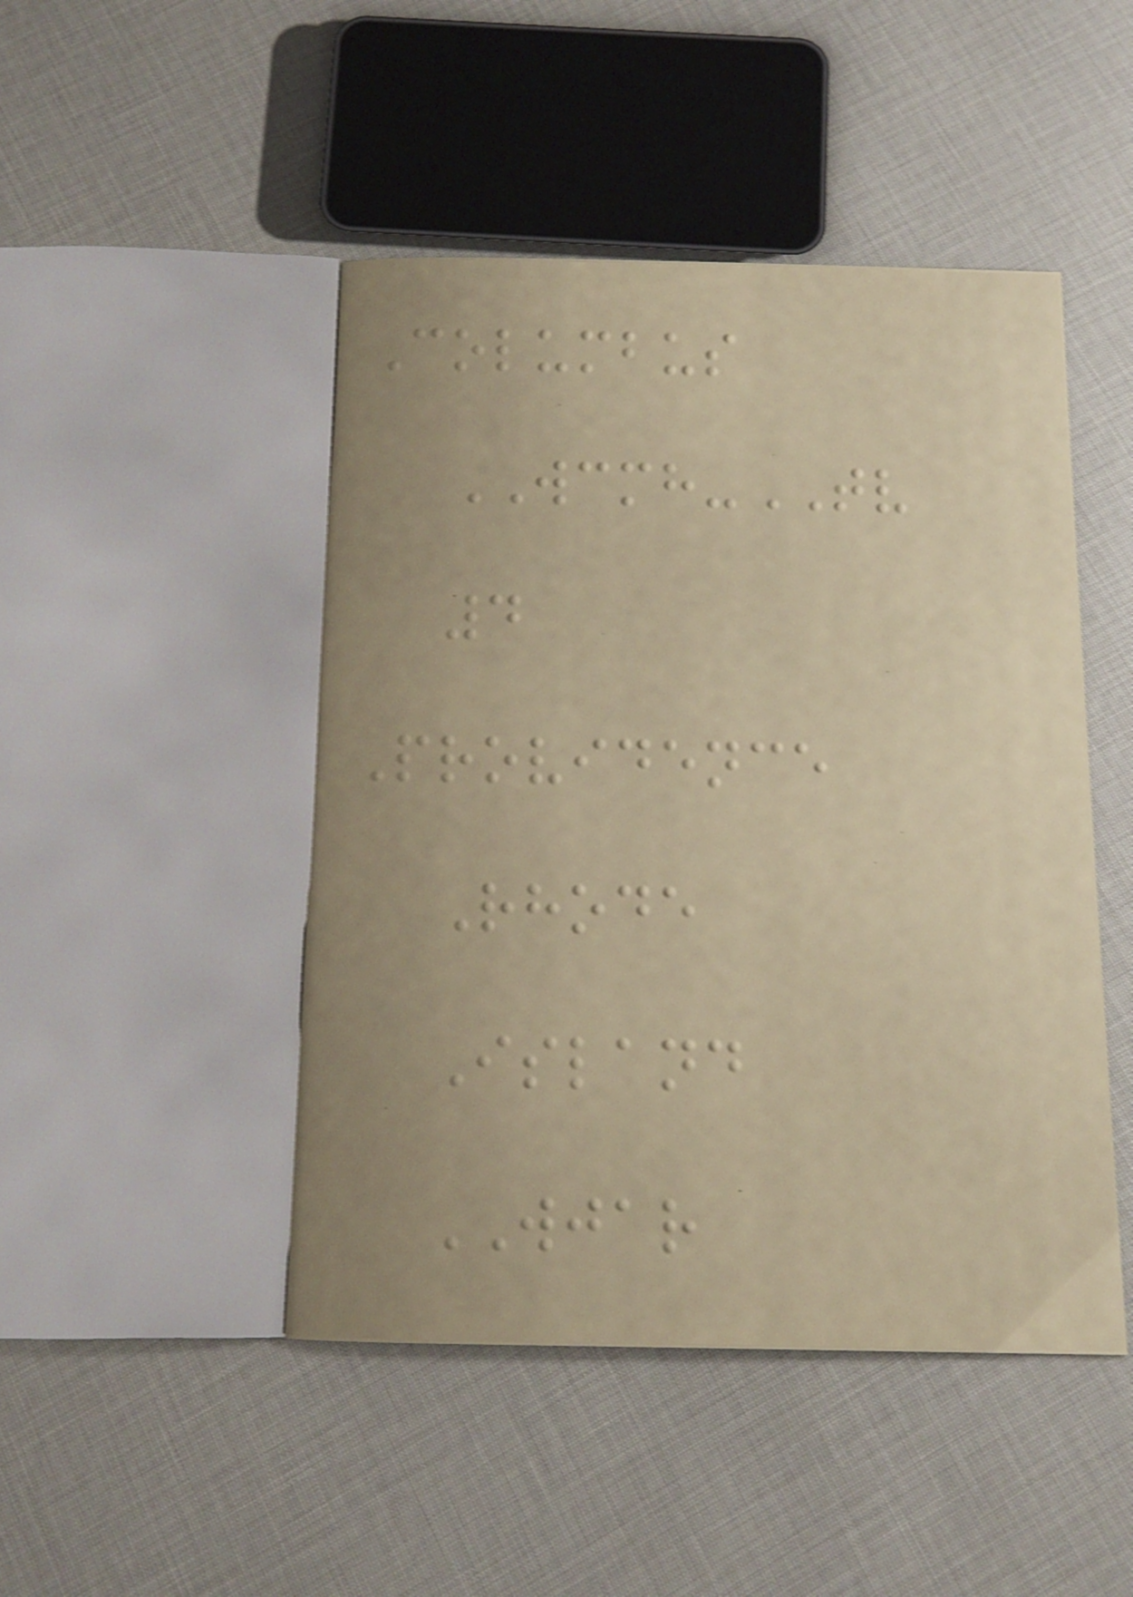Columbus
WCMH-TV
4
Providence
Rhode
Island
WJAR
